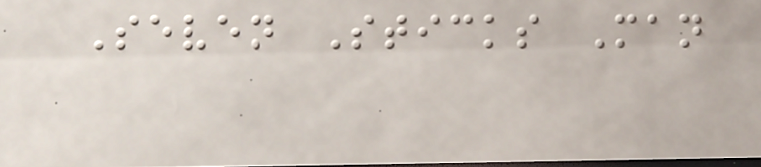Seven Sticks Man
